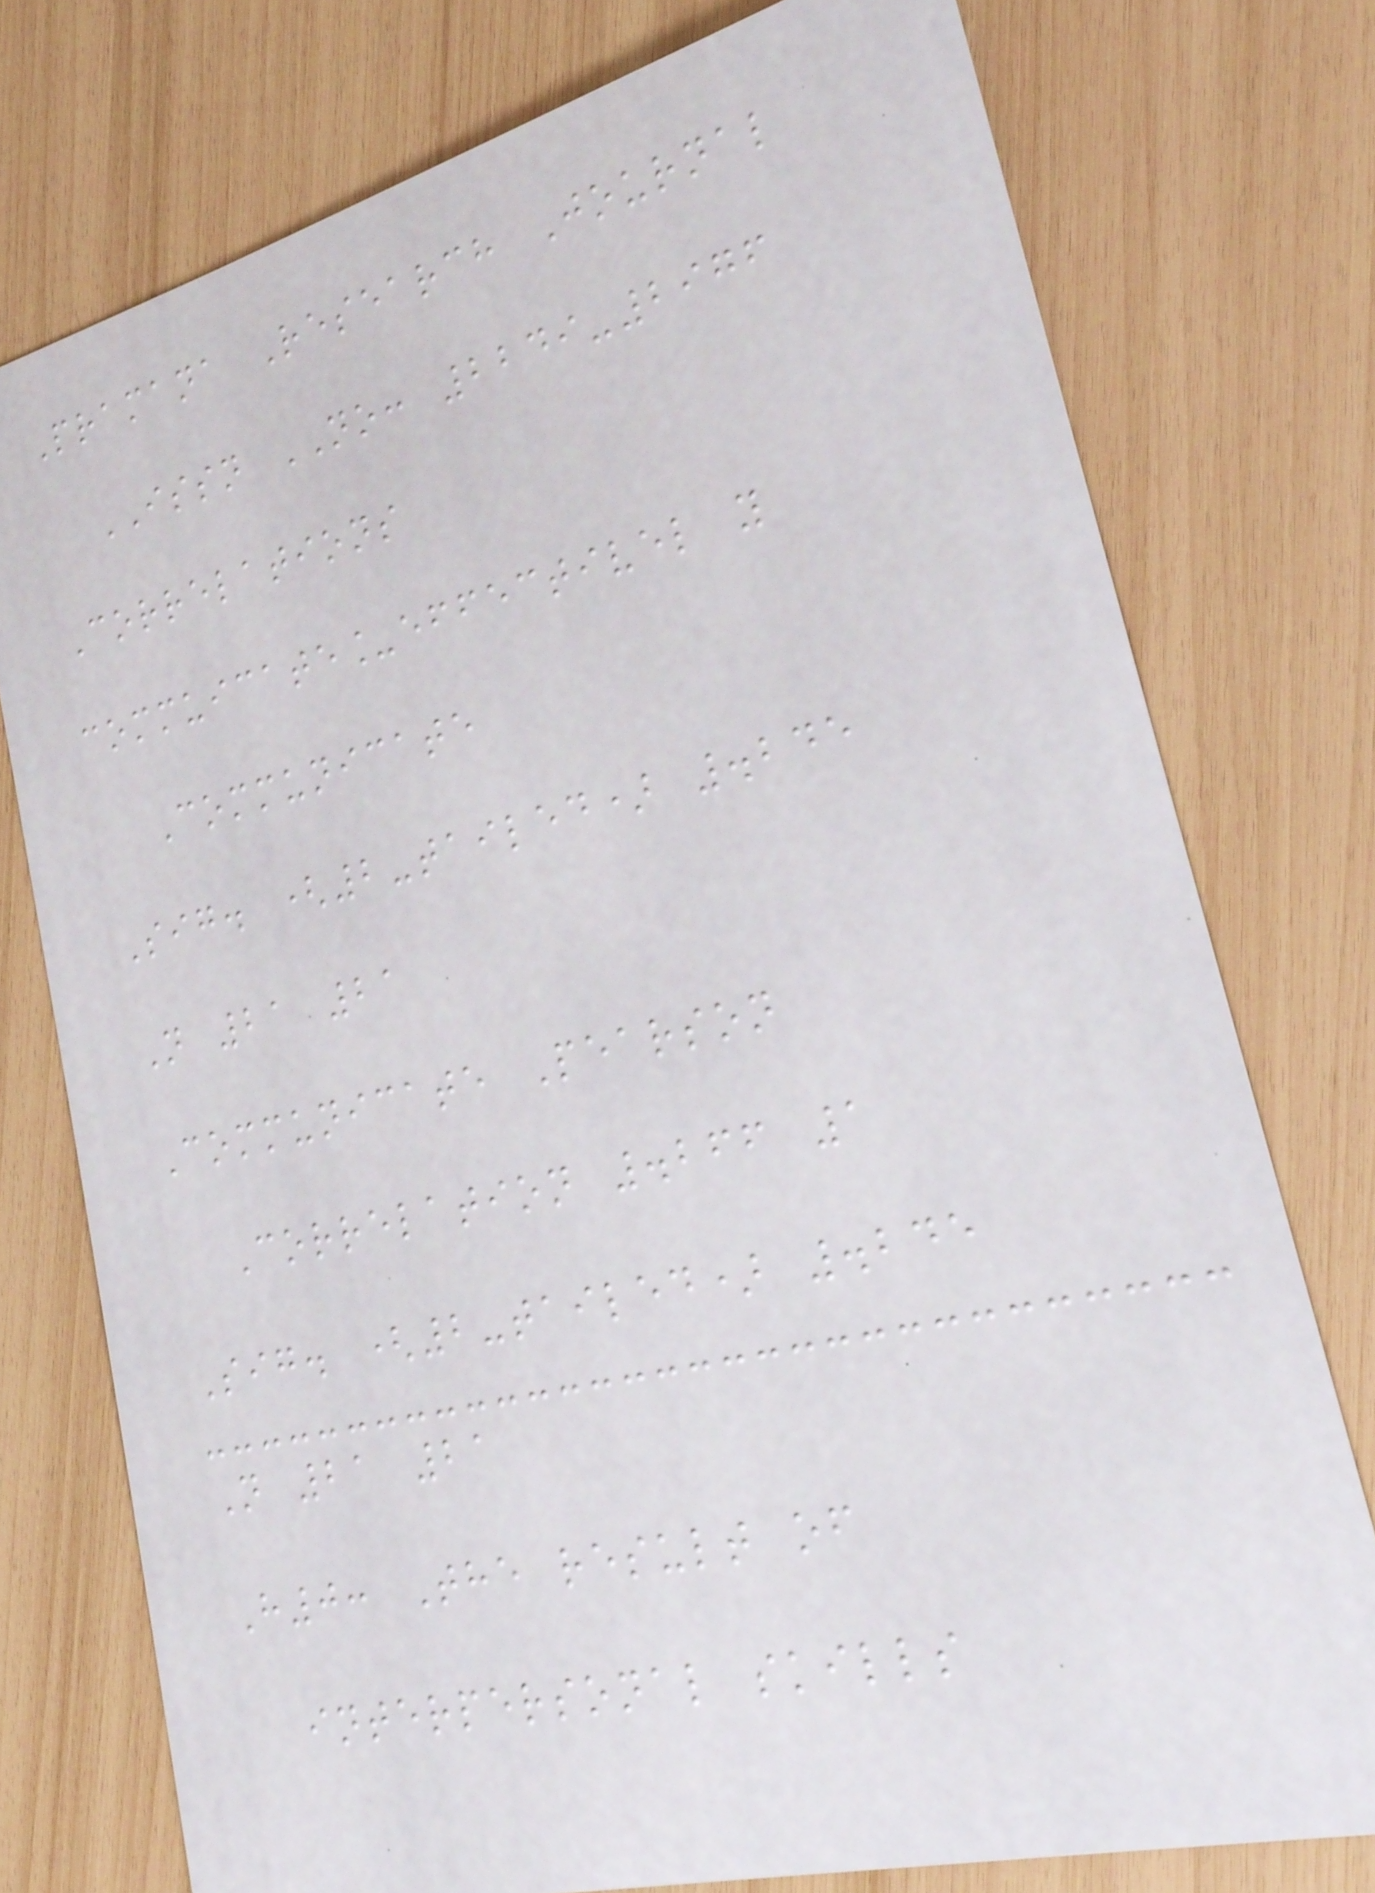Pramana Research Journal
ISSN NO: 2249-2976
Correlations
commuicate_effectivel y
Communicate
Sig. (2-tailed) .245
N 21 21
Communicate Pearson
Correlation .266 1
Sig. (2-tailed) .245
N 21 21
H0: The result of
interpersonal skills
